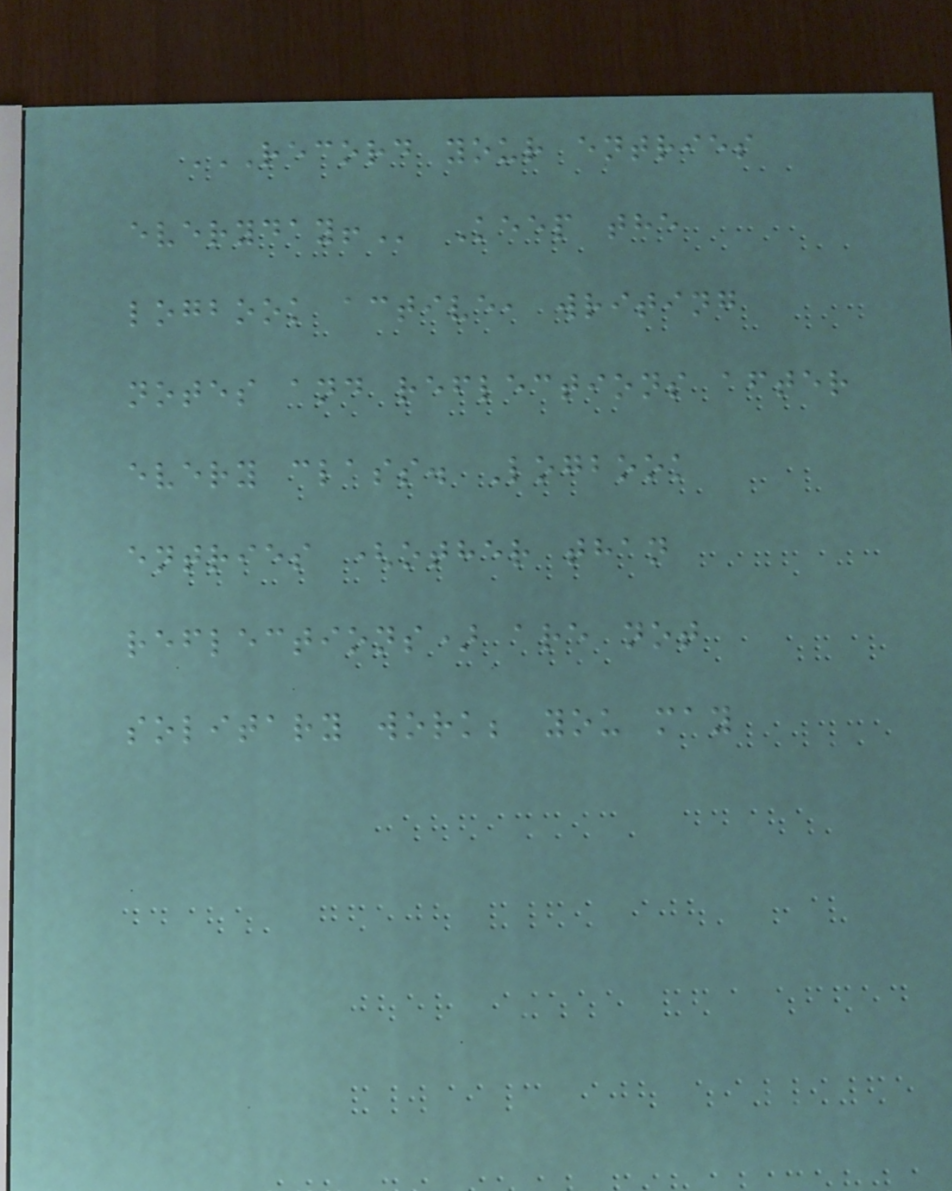RECORD YOUR ENTRIES
EVERYDAY! Keep the
logbook active, writing
notes and reflections after
every class. Logbook
entries (other than
reflections) are not
solitary work; you may
